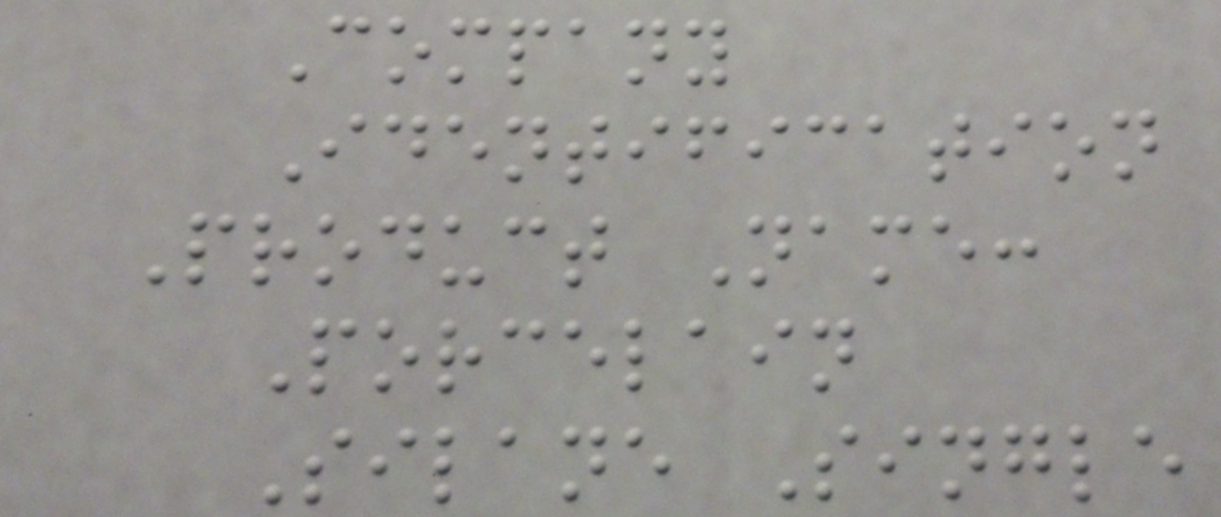Company
Identification
Product Name:
Porcelain
Silane Single
